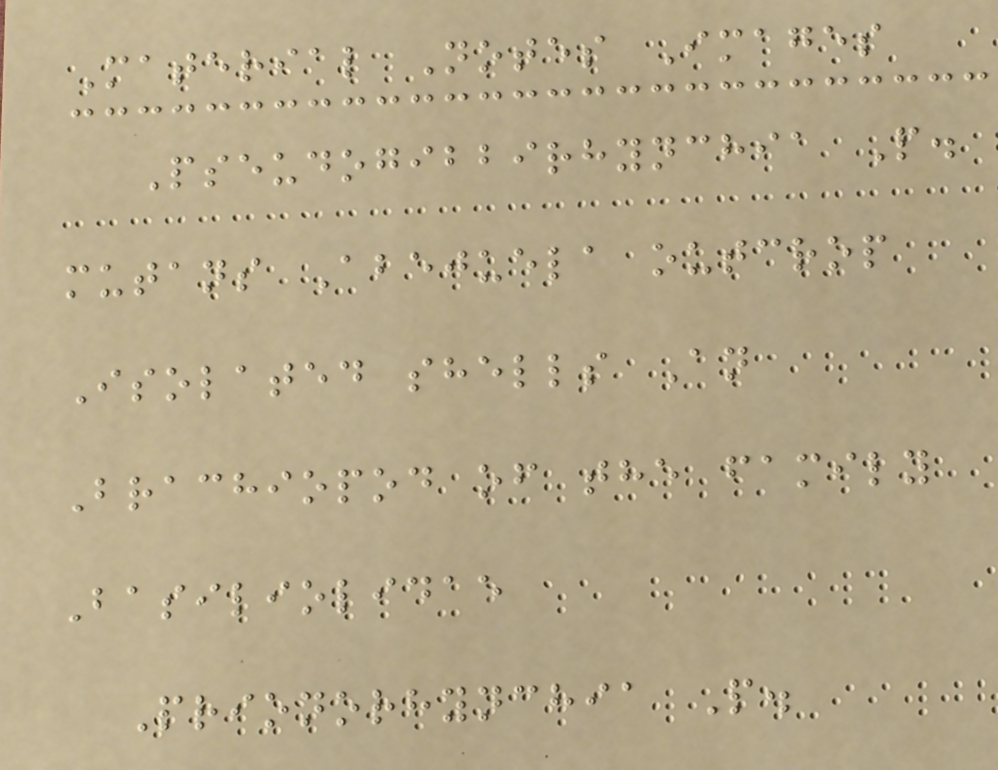Material Notes Images
Pseudogibbirhynchia P.
mutans Abejuela outcrop
Isolated shells An
Brachiopod of the family
Basiliolidae
Prionorhynchia P.
